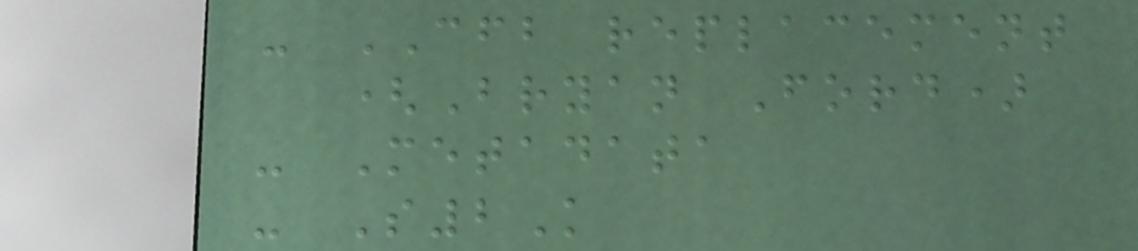- CFB replacement
(Bryan Ford)
- Metadata
- S2K
